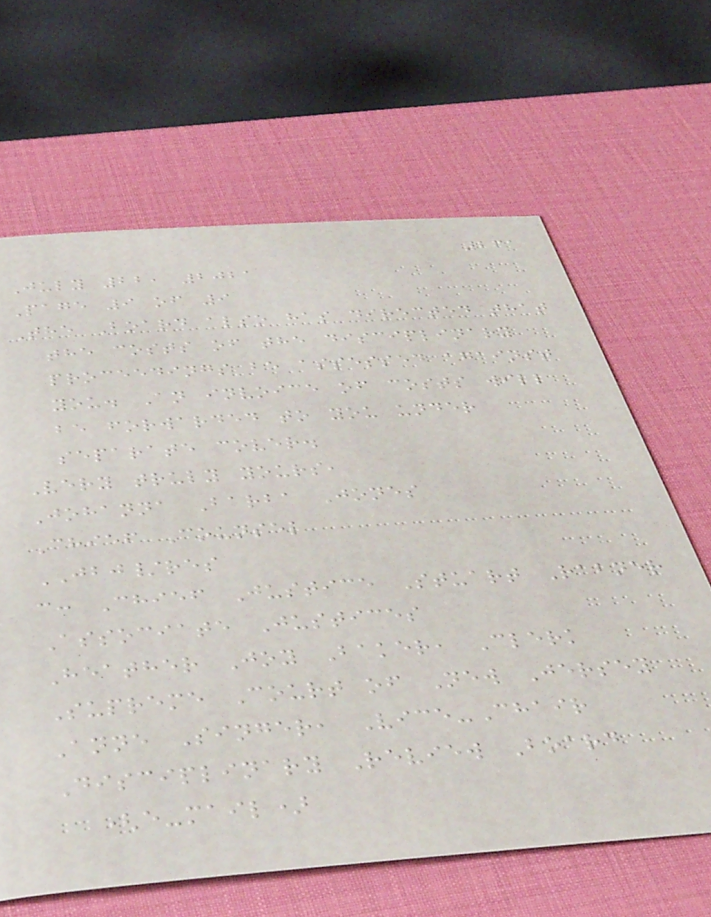261
July 22, 2021
Page 9 of 9
The Board also has directed that
the costs of the disciplinary
proceedings be assessed against
you. An invoice of costs will
be forwarded to you under
separate cover.
Very truly yours,
Johanna Barba Jones
Chief Counsel
JBJ/res
c: Chief Justice Stuart Rabner
Associate Justices
Heather Joy Baker, Clerk
Supreme Court of New Jersey
Anne Singer, Vice-Chair
Disciplinary Review Board
(e-mail)
